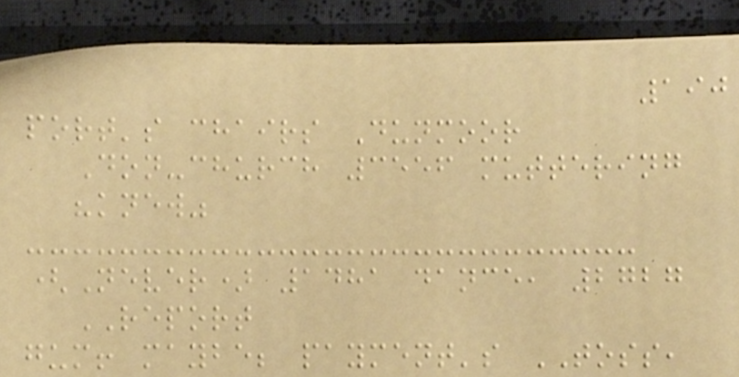190
port's chairs Dunmoor
Don-church 3556 muttering
"knew"
(Never) 1481 dance, 2727
REPORT
gum! maybe; payment's TOSS,
